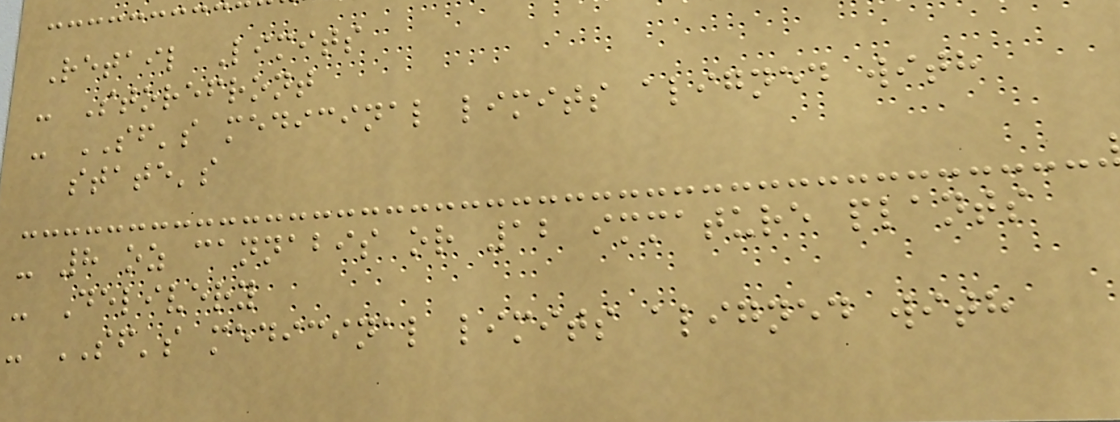Retail Limits
- Storefront
- SF's medicinal limits aligned with
state's
- 8 oz cannabis or 12 immature plants
- Delivery
- SF's medicinal limits aligned with
